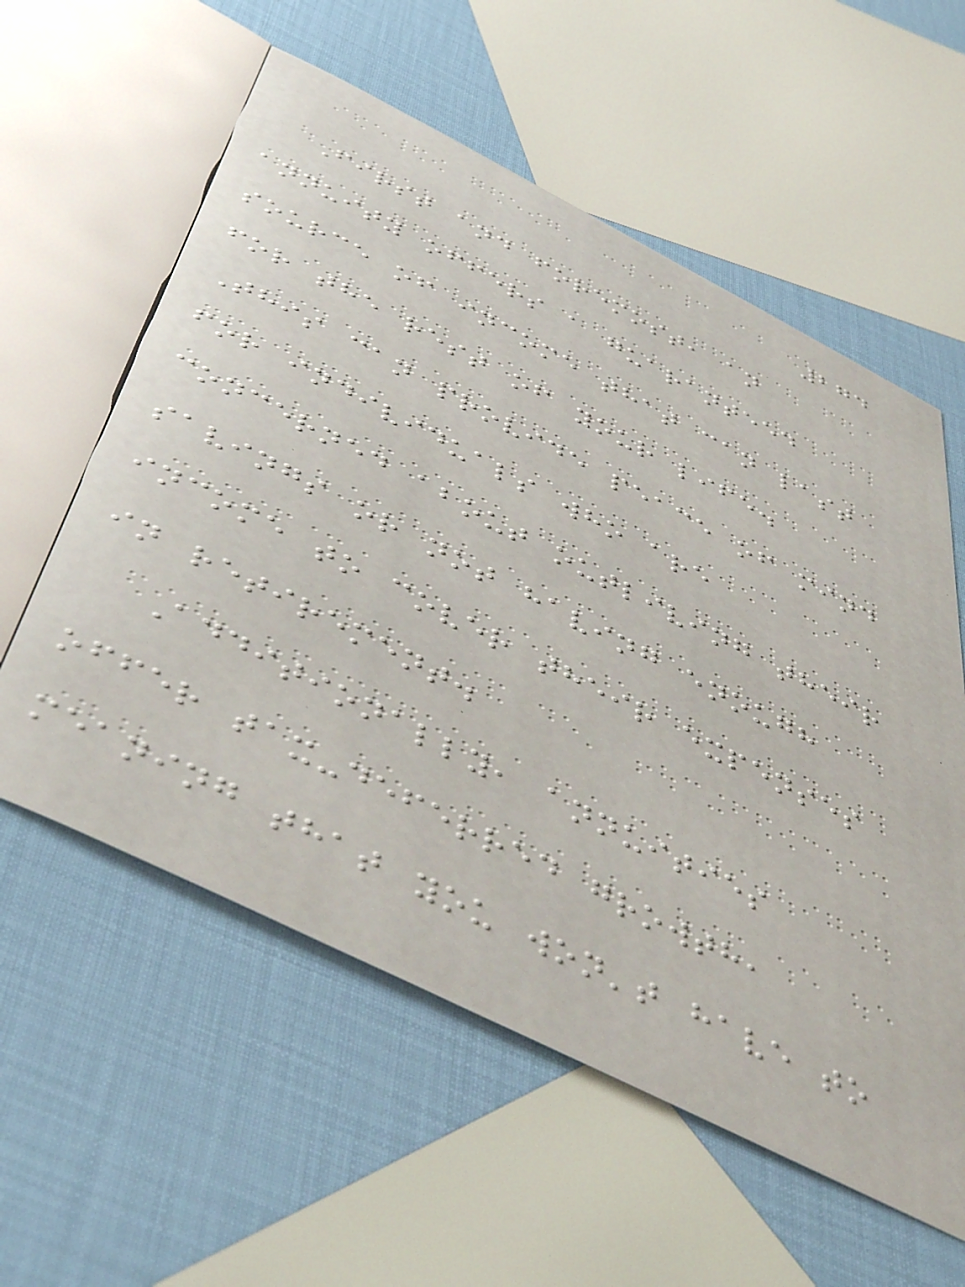274
First and foremost, an
annuity offers a guaranteed
source of income that can last
for the rest of your life.
This can provide peace of mind
for individuals who are
concerned about outliving their
savings or not having enough
income to cover their expenses
in retirement.
Additionally, annuities
offer tax-deferred growth,
meaning that you won't have to
